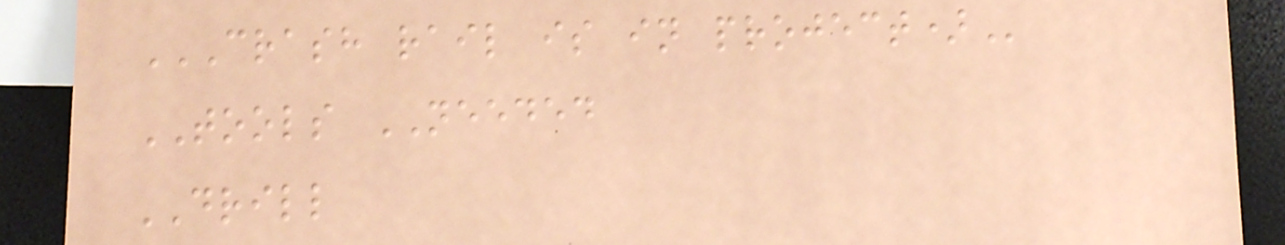CRASH RAIL IS IN PROJECT)
TOOLS NEEDED
DRILL
